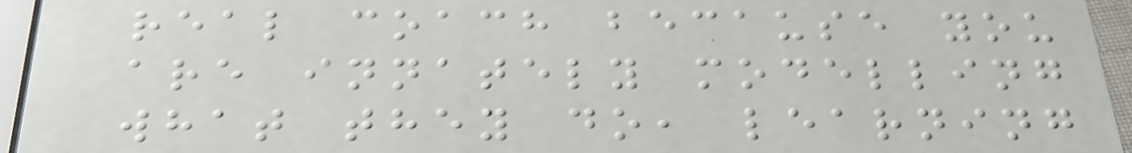real coach because you
are innately modelling
what they do, learning
